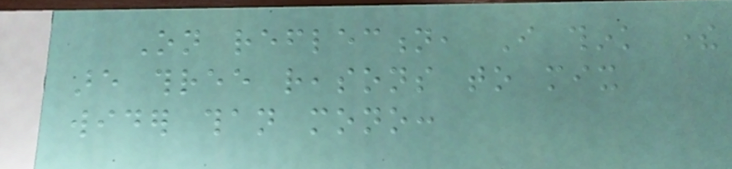On reflection, I think there
are three reasons to mix
wider than mono:
